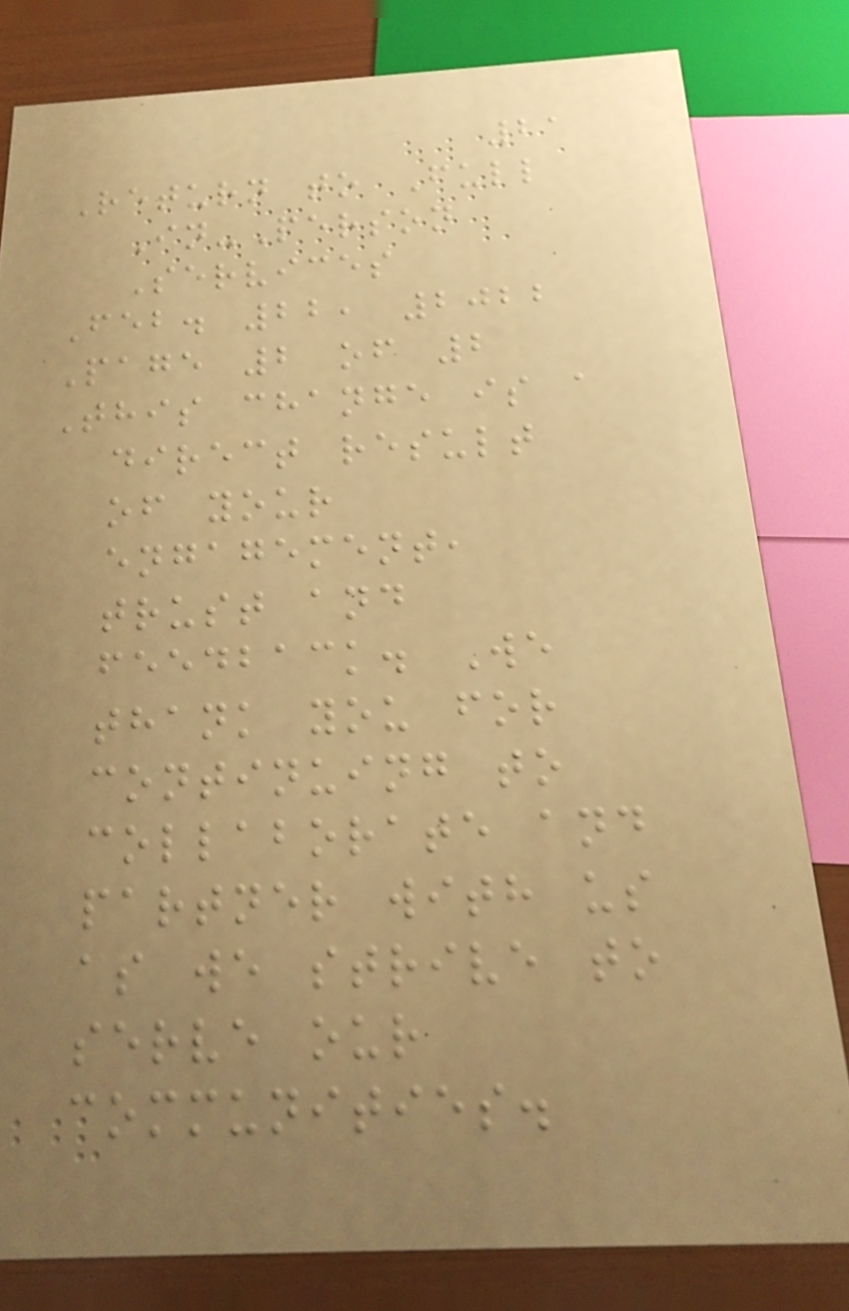21
Return to Full
In-Person
Services
Feb. 22, 2022
Page 2 of 2
This change is a
direct result
of your
engagement,
trust and
feedback. We
thank you for
continuing to
collaborate and
partner with us
as we strive to
serve our
communities.
